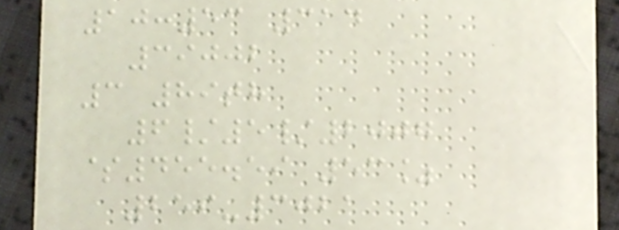10:53 314
39002
3 89th
6/5/2007
$455.59 53%
259-3021
